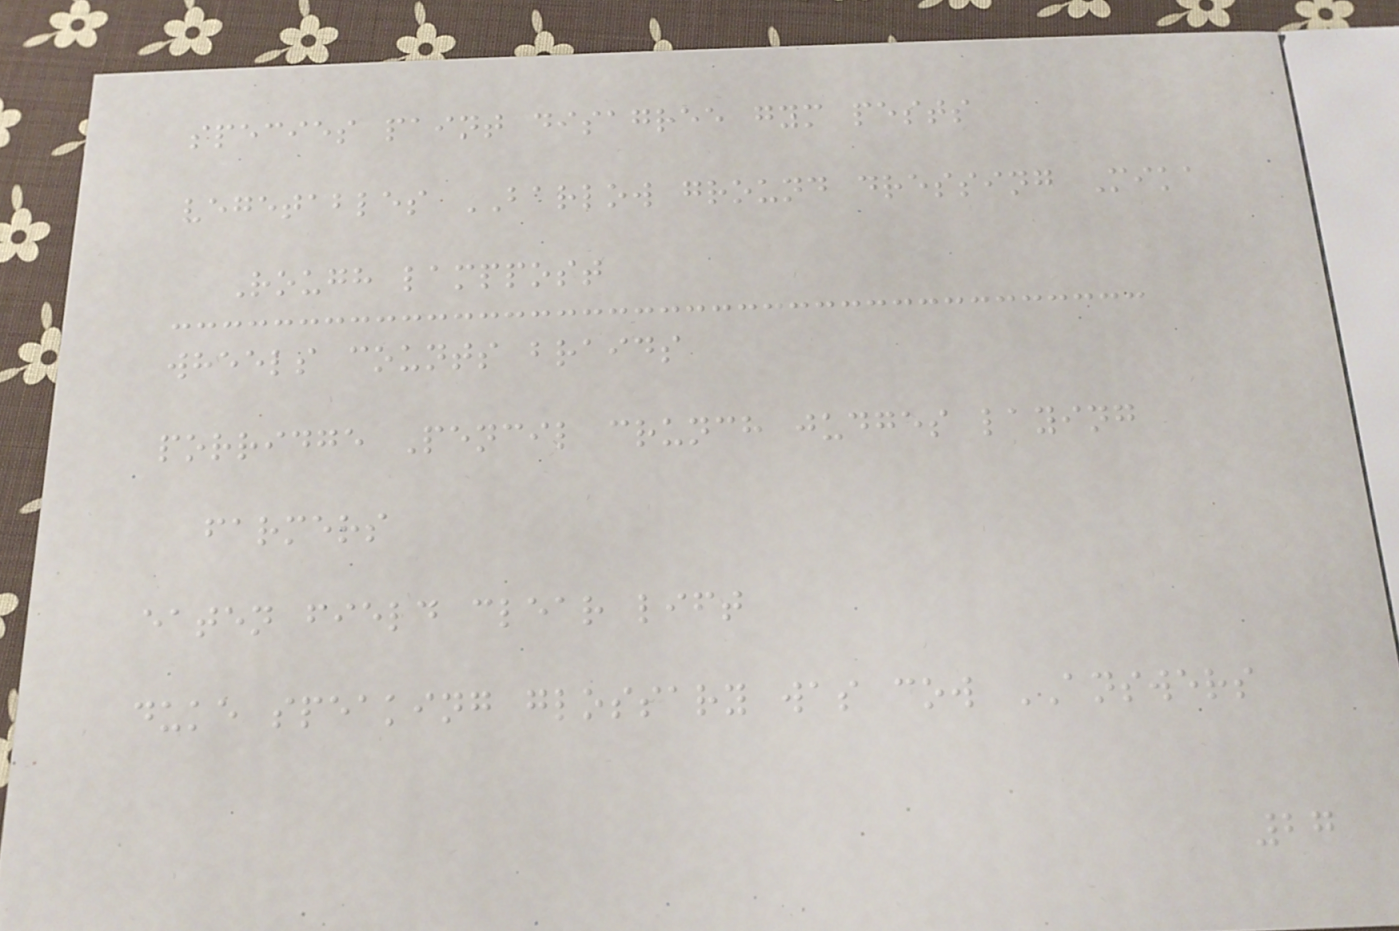species paint disagree gym pests
vegetables BARLOW ground dressing Mika
Rough lamppost
wheels counts braids
porridge Pencil crunch judges laying
farmers
eaten field clear lift
duke speaking glossary was cow ANSWERS
27
